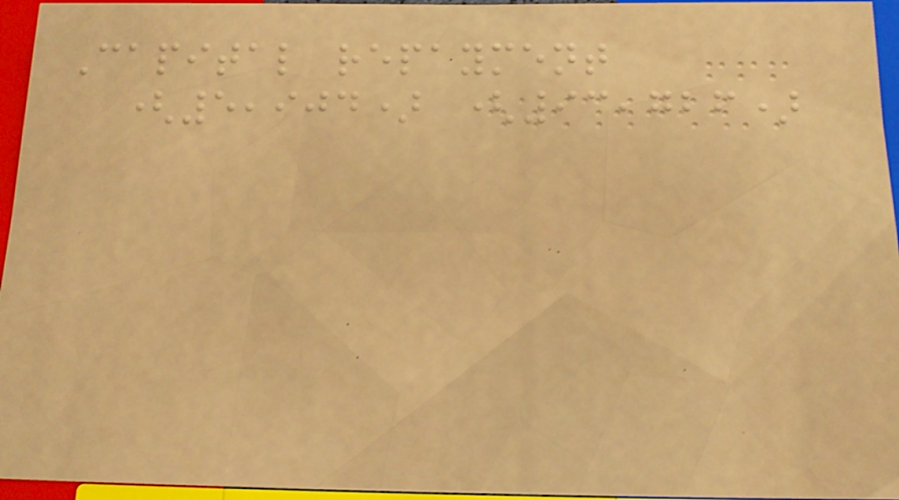Capital repayment
(5,904) (93,726)
